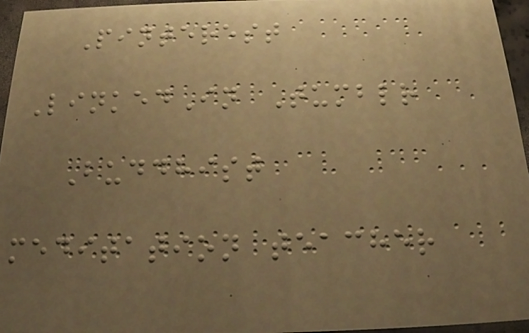Pinterest
LinkedIn Tumblr
Buddhist
meditation teacher
